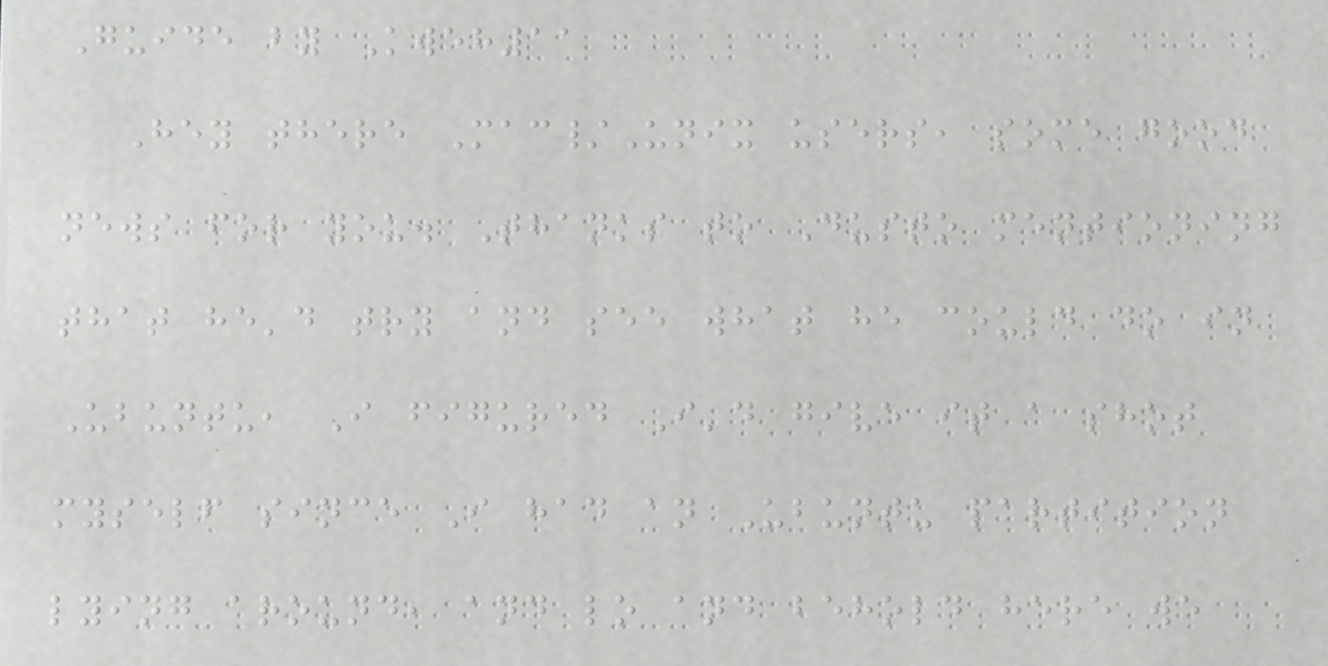Guide by Kweh11
Hey there Mac/Unix users, some good
news for you. Thanks to Dusto mentioning
that he'd try and see what he could do in
Ubuntu, I figured I'd give it a shot
myself since I had an Ubuntu partition
lying around, and lo and behold here we
